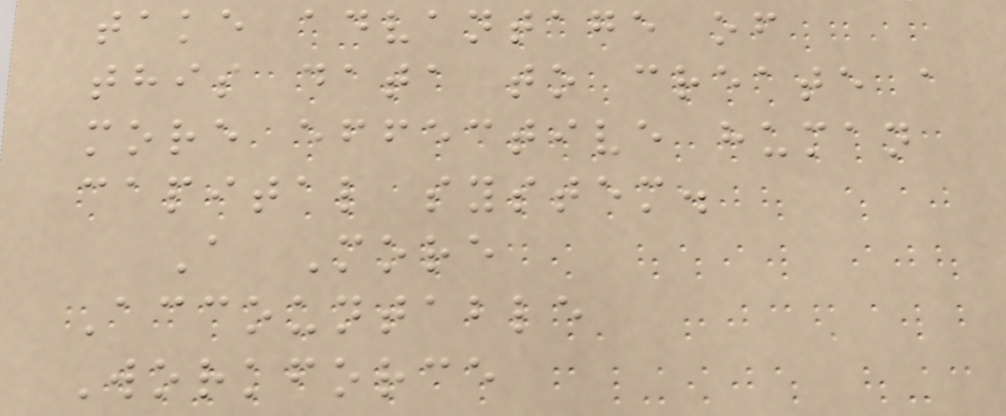take advantage of
this data to create a
more effective human
capital system.
A More
Accountable
Workforce
